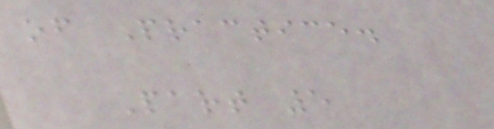of Practice.
Part 5
